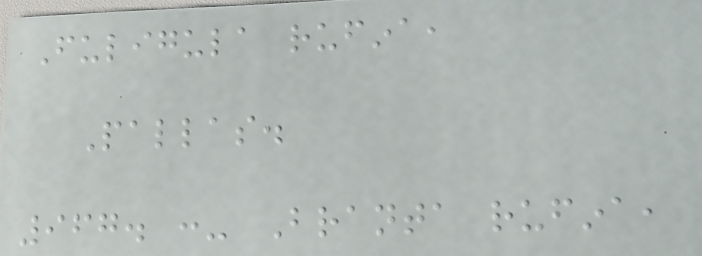Fuligula rufina,
Pallas.
967. :- Branta rufina,
